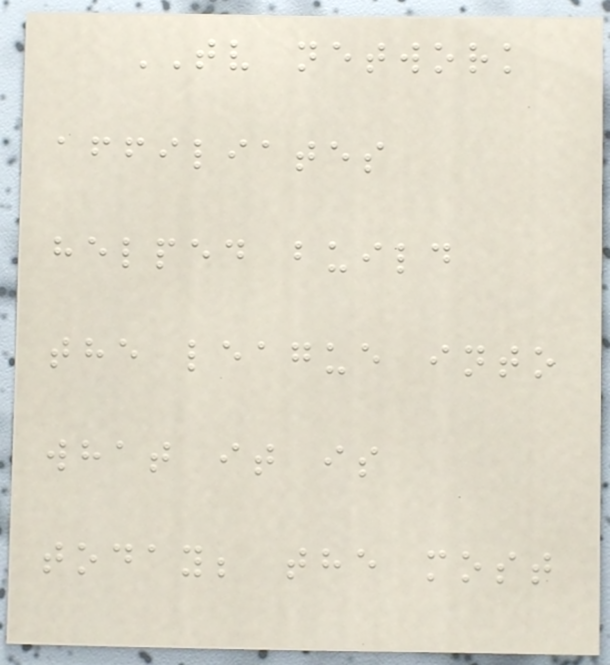TV network
affiliates
helped build
the league into
what it is
today; the most
